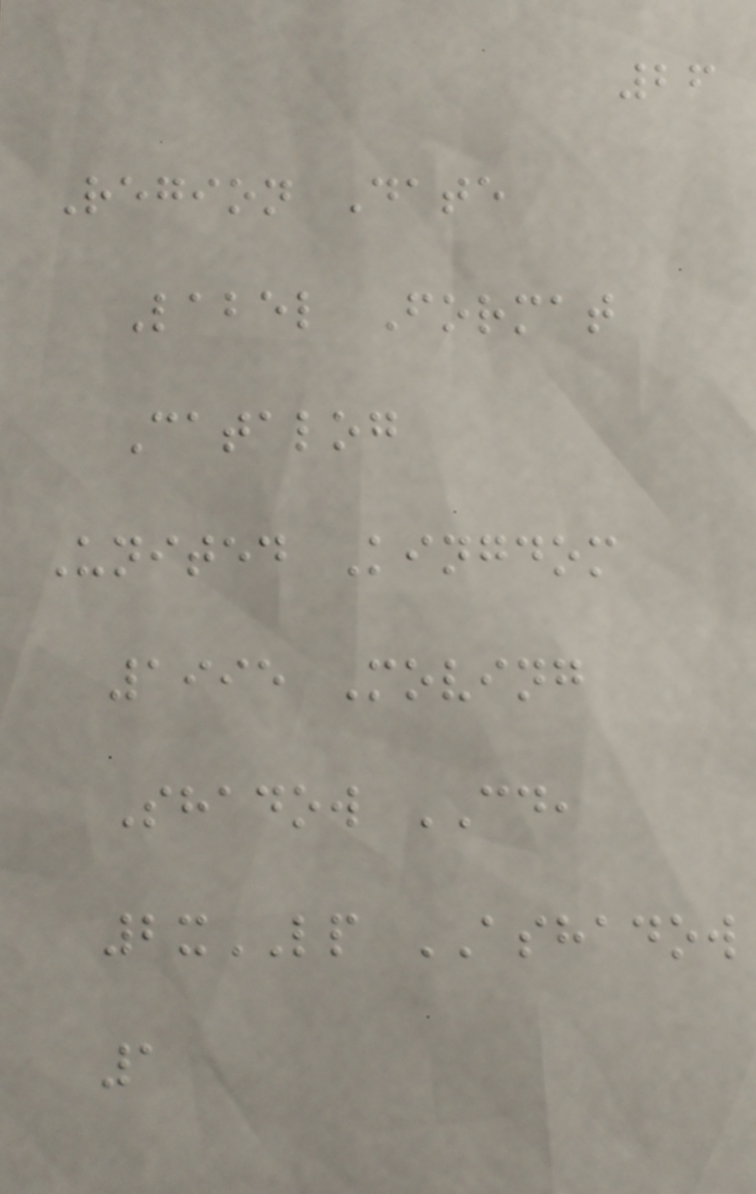26
Region Date
Label Format
Catalog
United Kingdom
1995 Moving
Shadow CD,
2xLP ASHADOW
1
